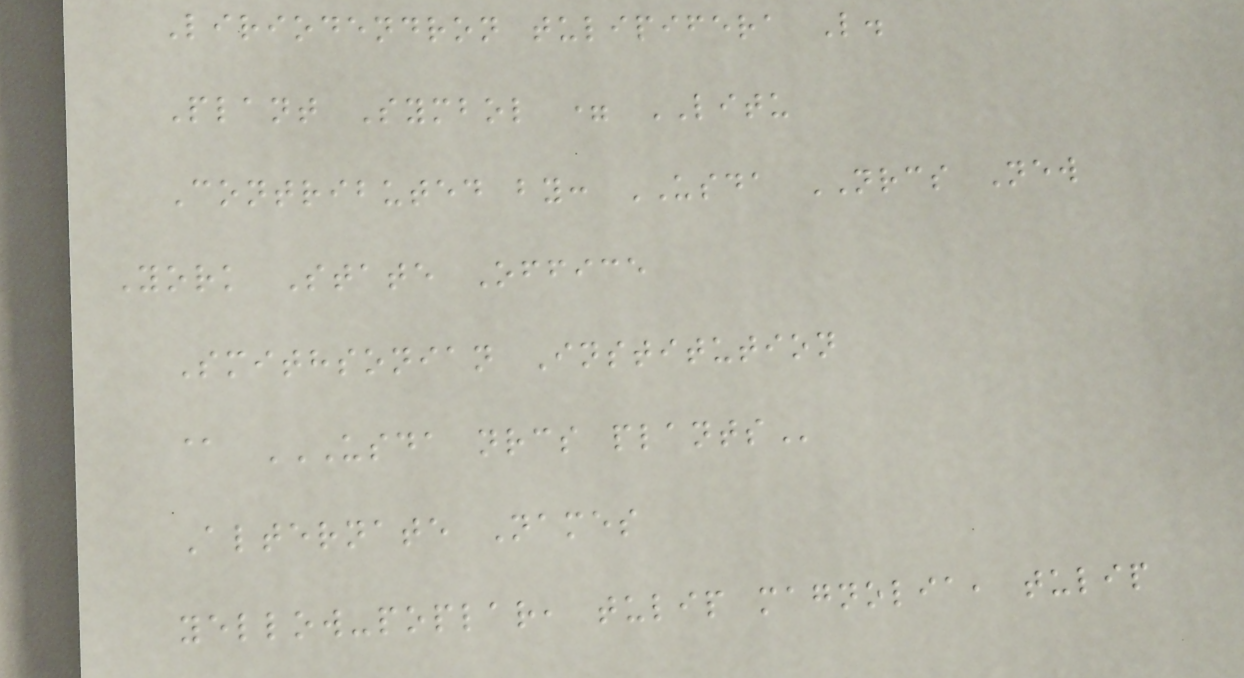Liriodendron tulipifera L.
Plant Symbol = LITU
Contributed by: USDA NRCS New
York State Office
Smithsonian Institution
@ USDA NRCS PLANTS
Alternate Names
yellow-poplar, tulip magnolia, tulip
